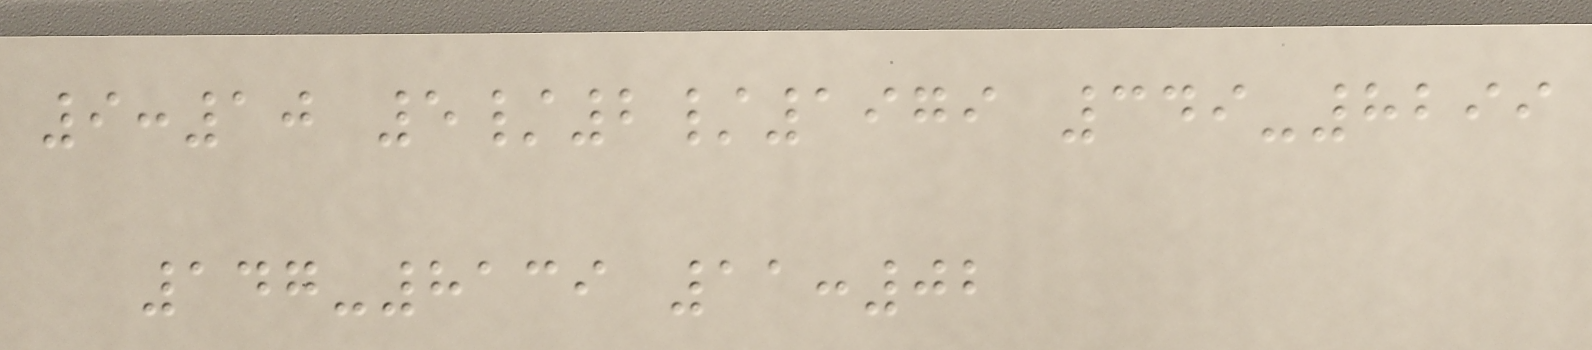9:10 5/2/1979 349-8299
147-8139 11:02
